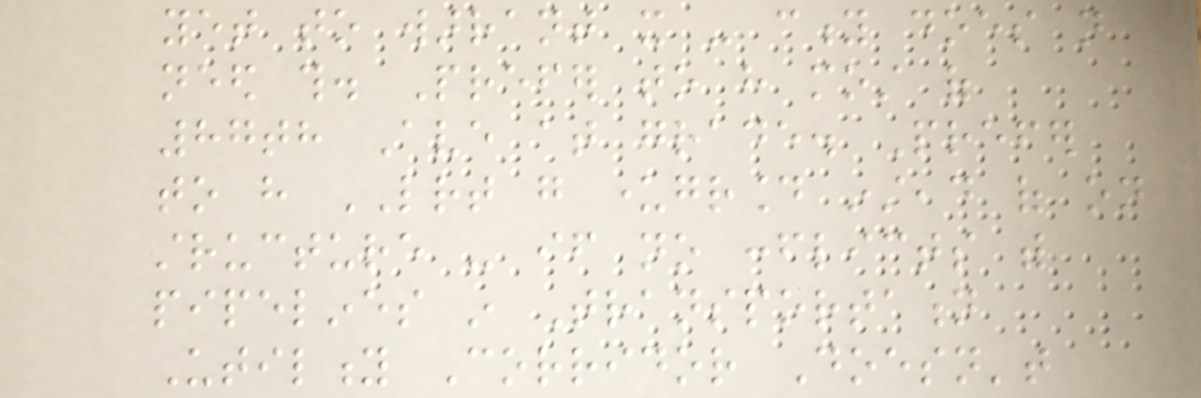yet to warrant it - city does not
need this. Prefer to have most of
87th Ave at grade. Prefer
to have LRT go underground instead of on
structure - if no conflicts with
pipelines in Transportation
Utility Corridor Doesn't
